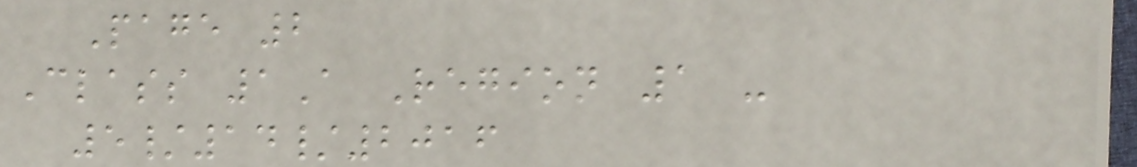Page 2
Class 1A Region 1 -
5/14/2016
